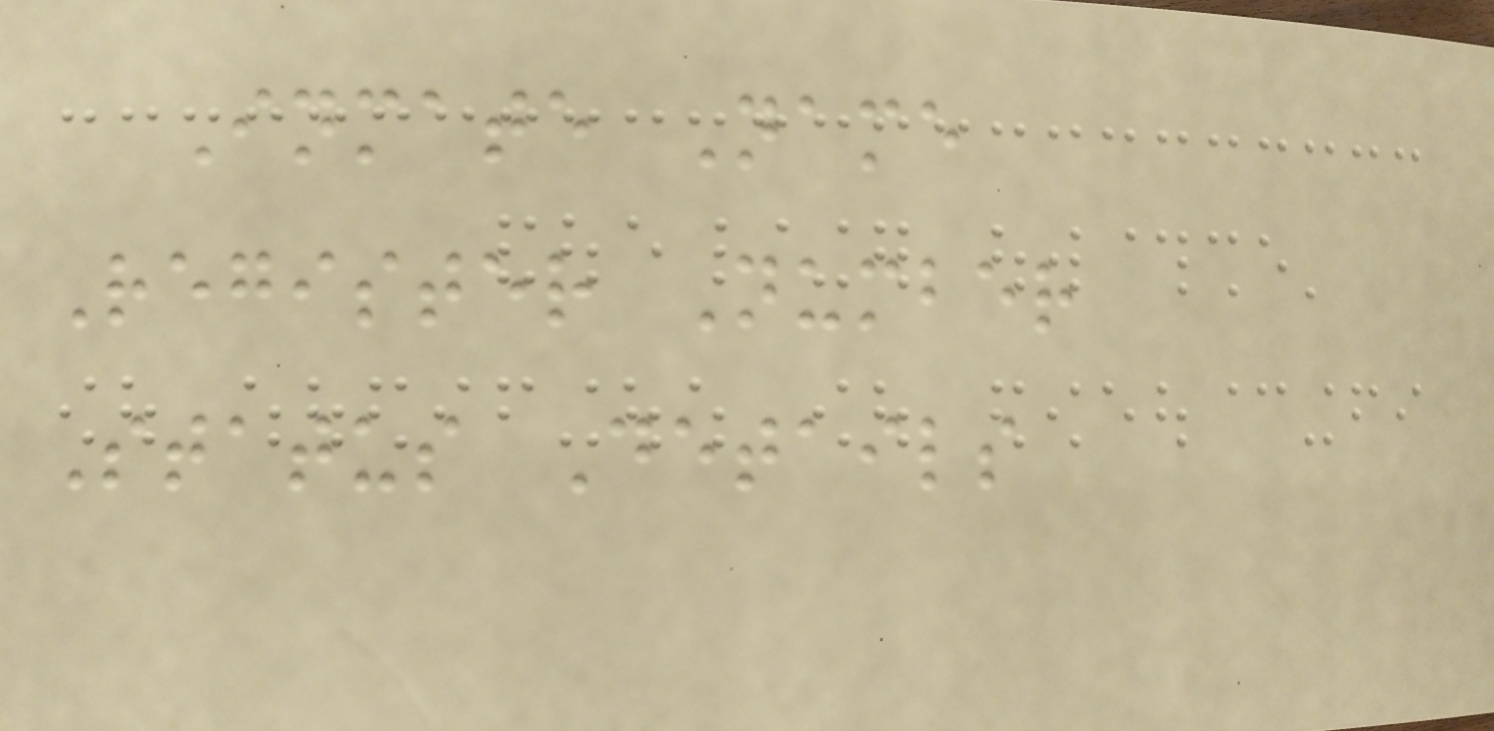Inmate Name
Register Number
Status Details
